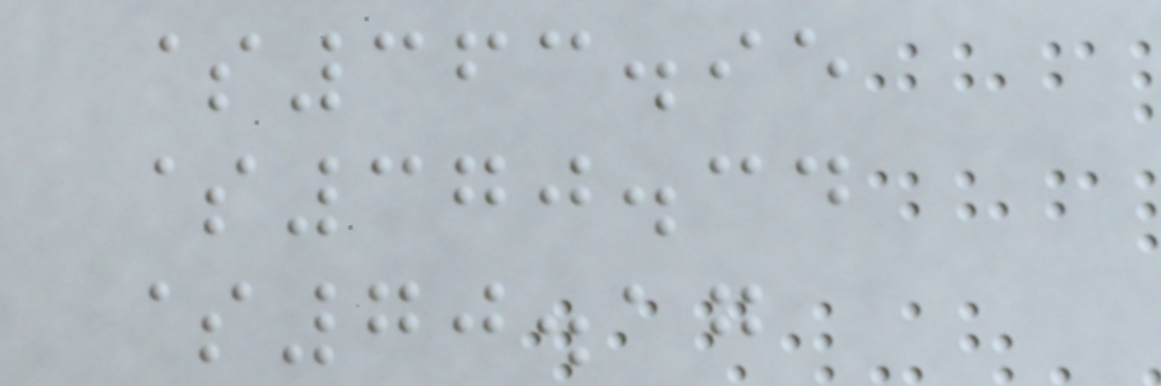$363.95
$370.34
$70.17
